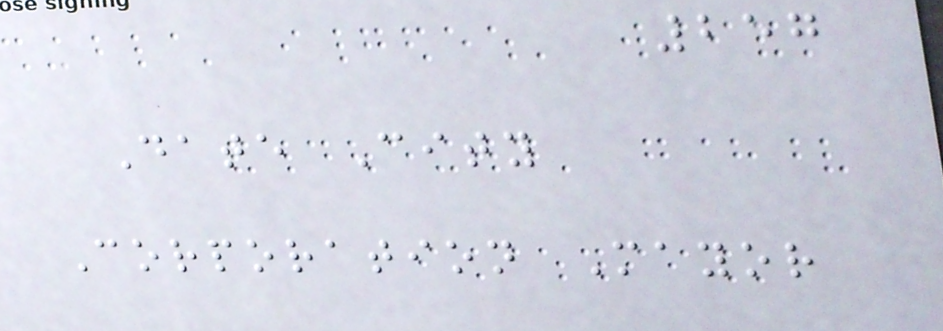257
Date City
Corporation Mayor
